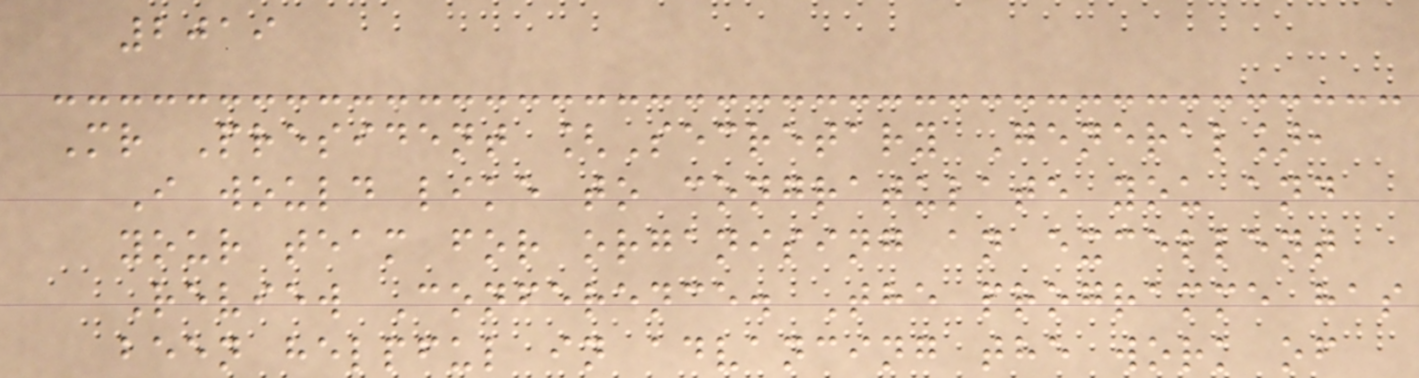2019
Mr President [Secretary General],
I would like to congratulate you and
your team for organising an excellent
Review Conference. The programme has
been helpful in advancing the work of
